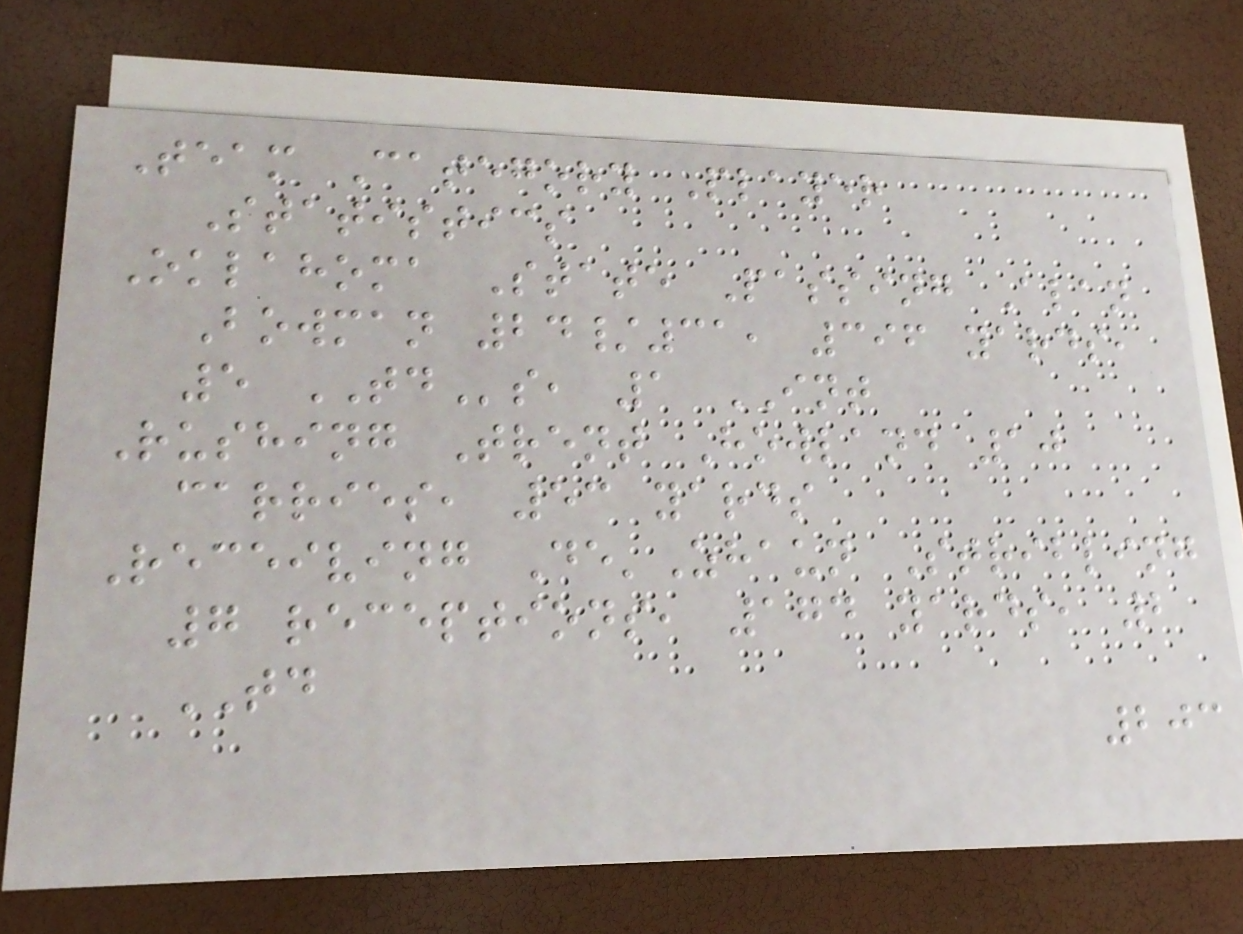Team Category Player
Statistics
Oklahoma State Passing Alan
Bowman 24/31, 396 yards,
5 TDs, 1 INT
Rushing Trent Howland 10
carries, 53 yards
Receiving De'Zhaun Stribling
7 receptions, 174 yards, 2
TD
203
